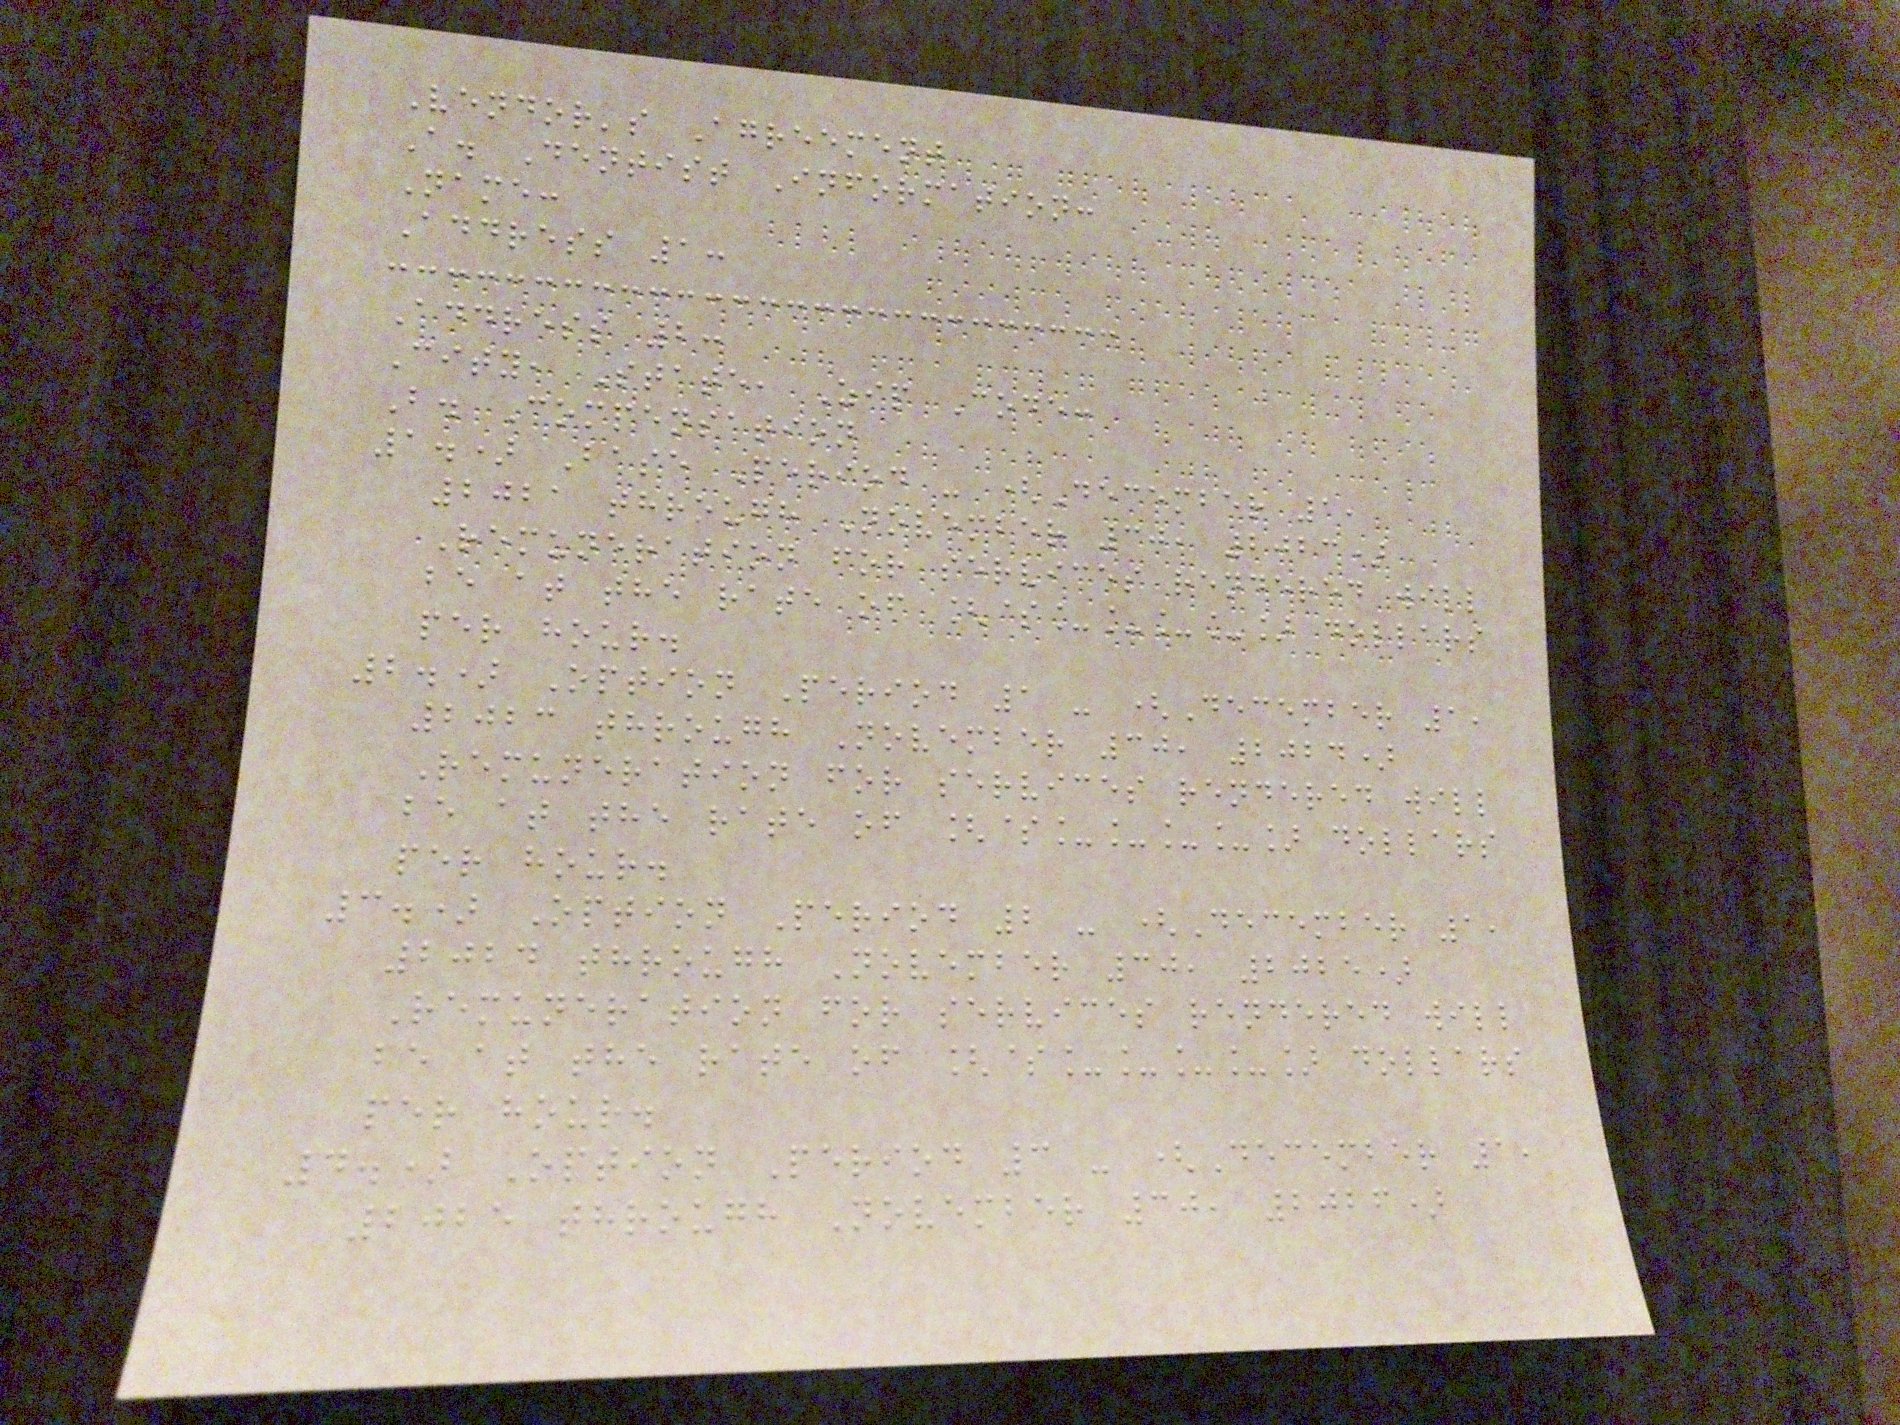Vendor's Agreement
A. Dentist Information:
Name:
Address 1:
Address 2:
City, State, Zip Code:
B. Compensation
1.) Base Period - (December 1,
2021 through November 30, 2023)
Remuneration for services rendered will
be at the rate of [$____] dollars
per hour.
2.) Option Period 1 - (December 1,
2023 through November 30, 2024)
Remuneration for services rendered will
be at the rate of [$____] dollars
per hour.
3.) Option Period 2 - (December 1,
2024 through November 30, 2025)
Remuneration for services rendered will
be at the rate of [$____] dollars
per hour.
4.) Option Period 3 - (December 1,
2025 through November 30, 2026)
